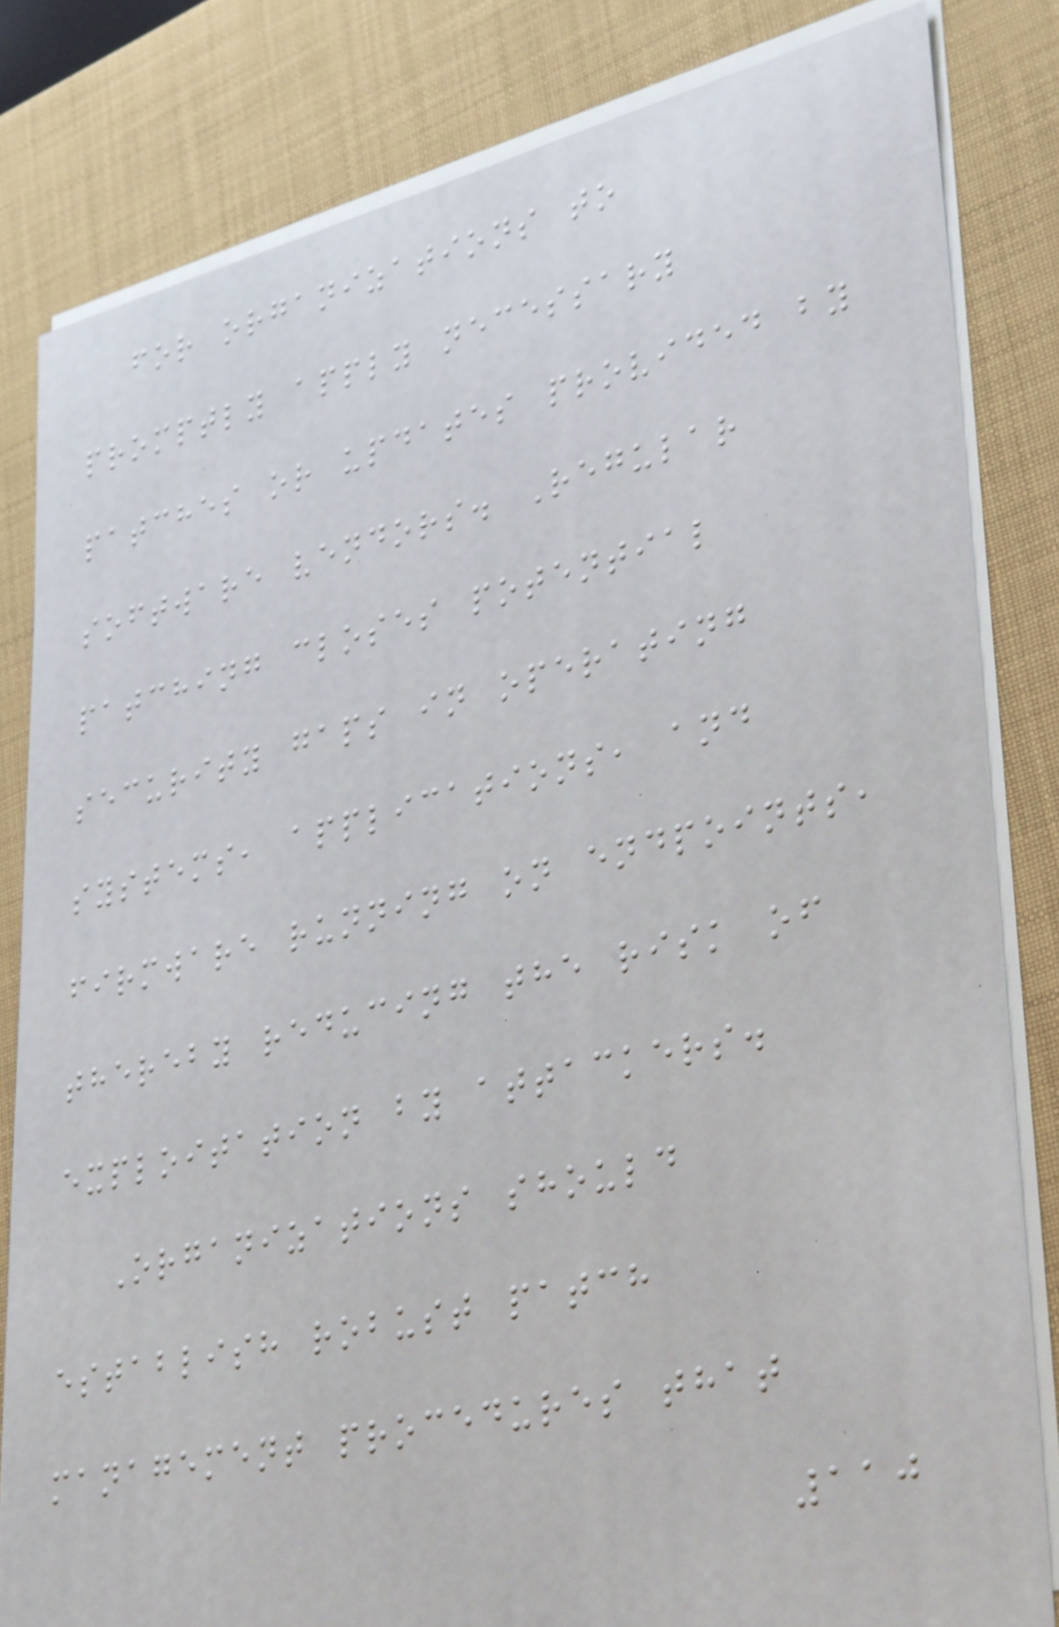for organizations to
promptly apply necessary
patches or updates provided by
software vendors. Regular
patching closes potential
security gaps in operating
systems, applications, and
firmware running on endpoints,
thereby reducing the risk of
exploitation by attackers.
Organizations should
establish robust patch
management procedures that
110
